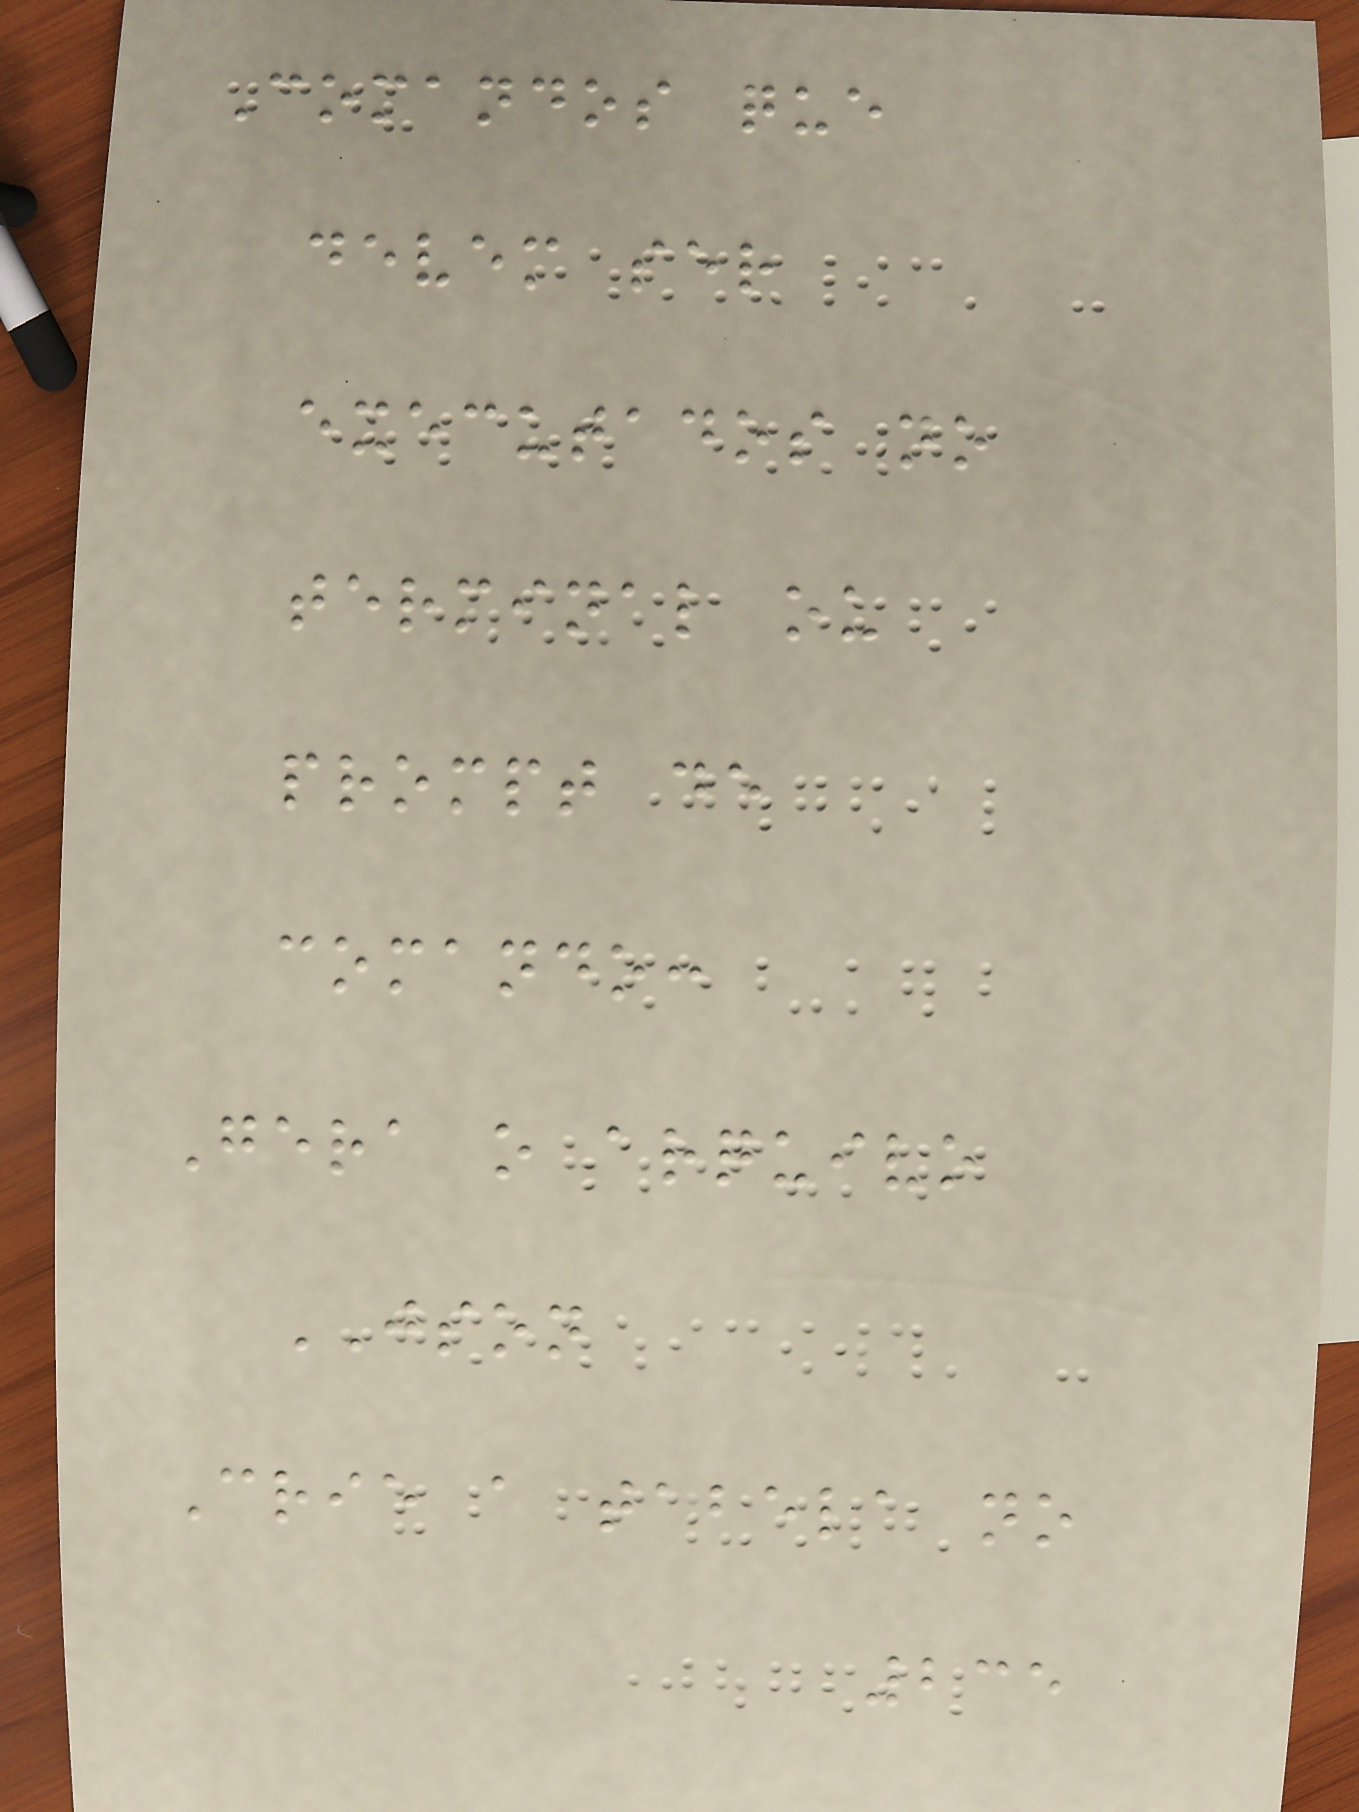Comandos que
devem ser
executados no
terminal ou
prompt de
comando:
Gera o arquivo
JSON
Crie a tabela no
235
